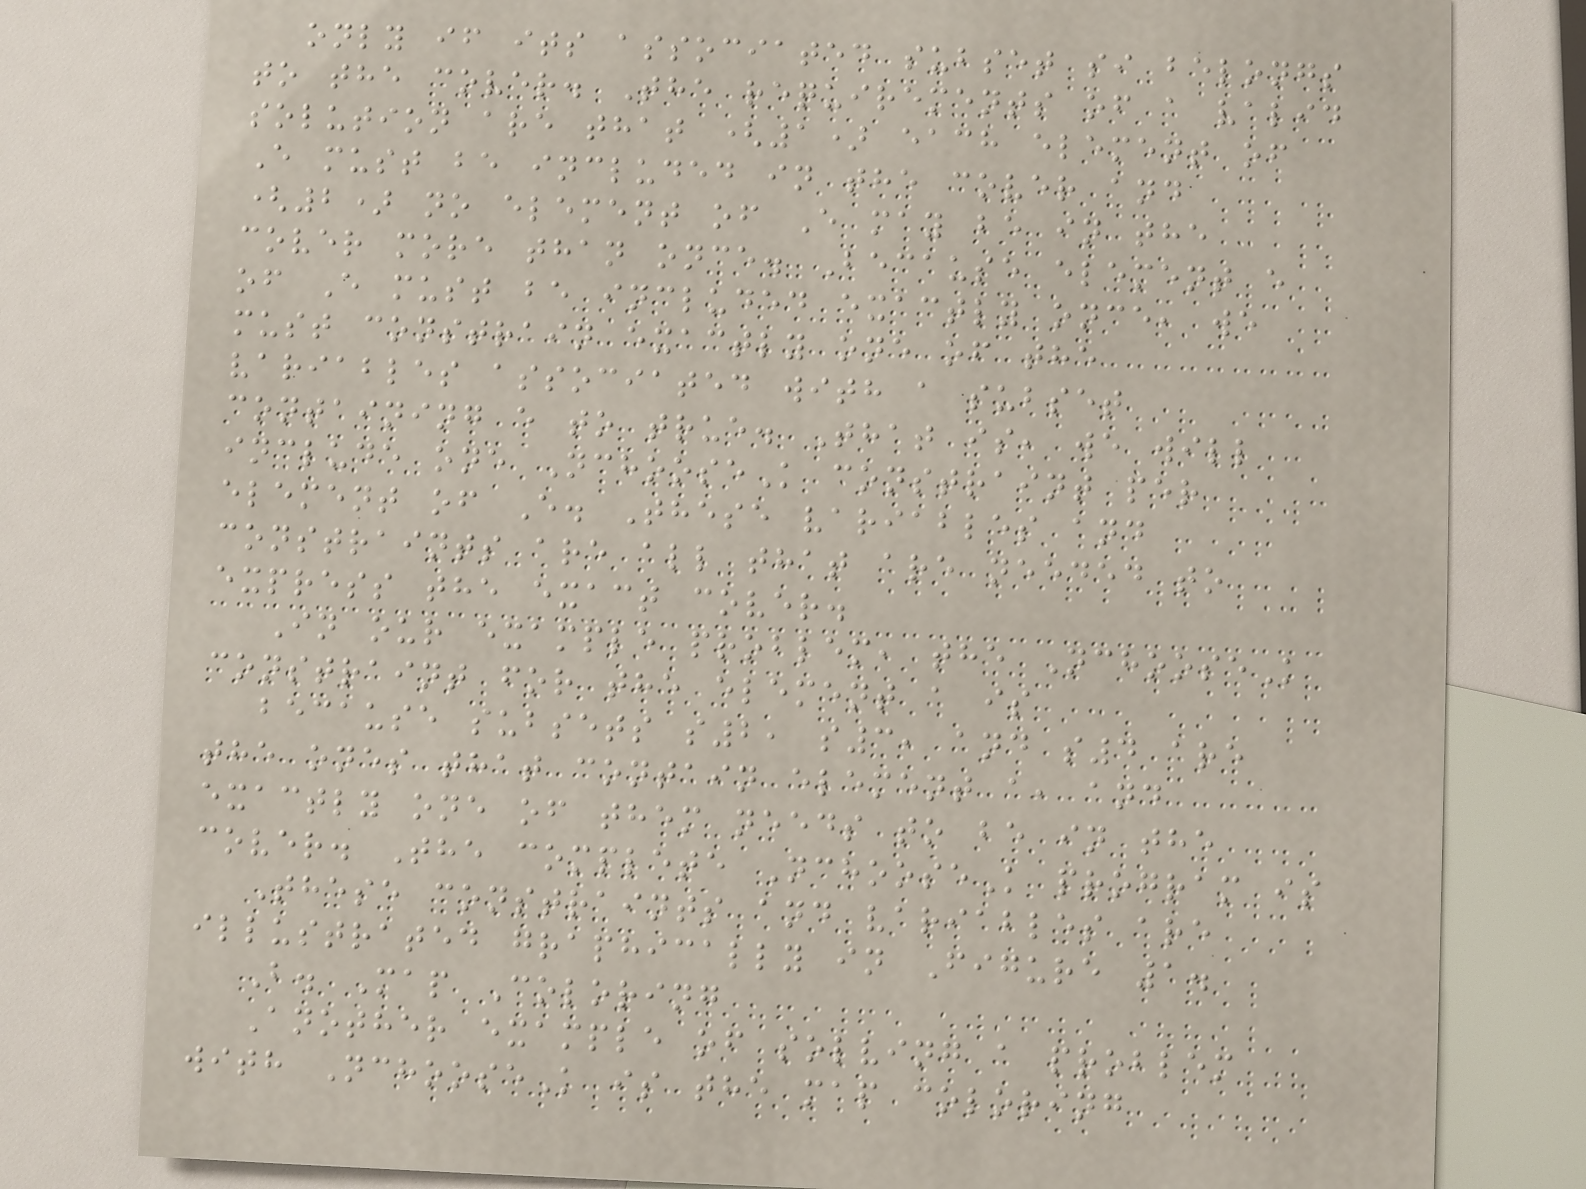only if its associated subset si belongs
to the cover. The requirements of a valid
solution are that (1) each element of
E must be included in the cover and
(2) no element of E may be in the
cover more than once. Because element e
of E must be included exactly once, we
must constrain exactly one of the
variables associated with a subset
containing e to true. That is, we will
include one NchooseK constraint per
element of E. These variables and
constraints are all that are needed to
express the exact cover.
In our example problem, the NchooseK
constraint for the element a is
because subsets s2, s3, and s4 are
the ones that contain element a, and
exactly one of them needs to be in the
cover. The complete NchooseK program is
These constraints and variables are
illustrated graphically in Figure 1.
B. Map Coloring
Another example of solving a problem
with NchooseK is the map coloring
